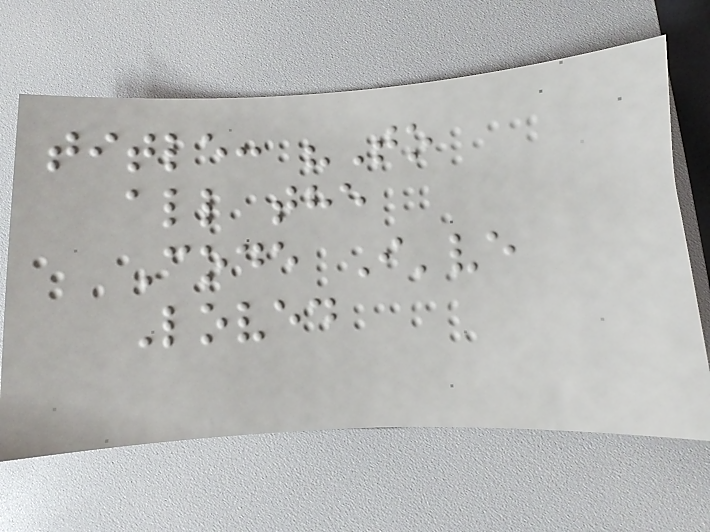title: "To
all the
Code I've
Loved
